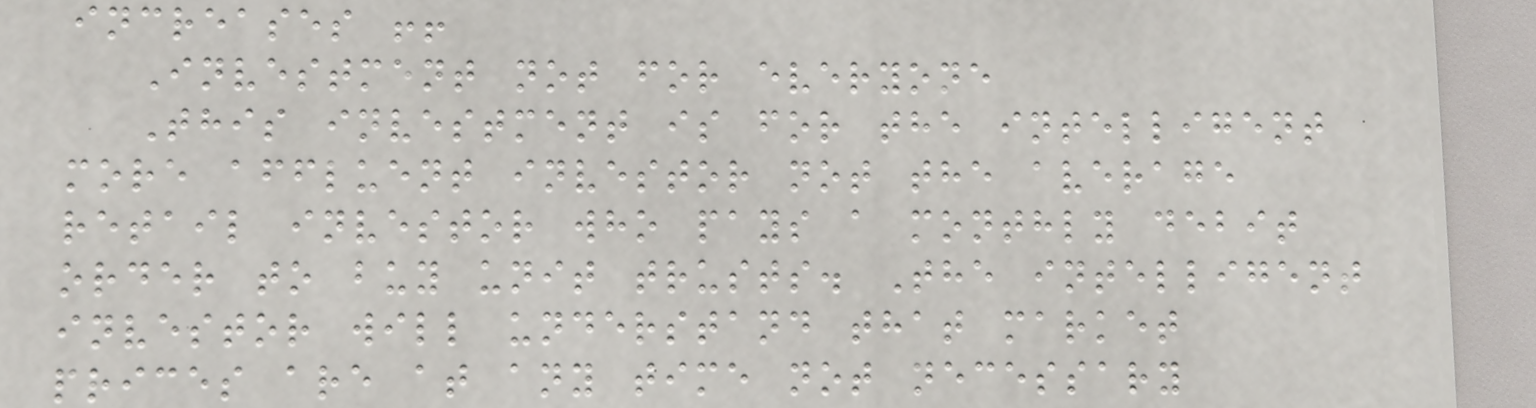increases !!
Investment not for everyone
This investment is for the intelligent
more affluent investor not the average
retail investor who pays a monthly debit
order to buy unit trusts. The intelligent
investor will understand that market
prices are at any time not necessary
